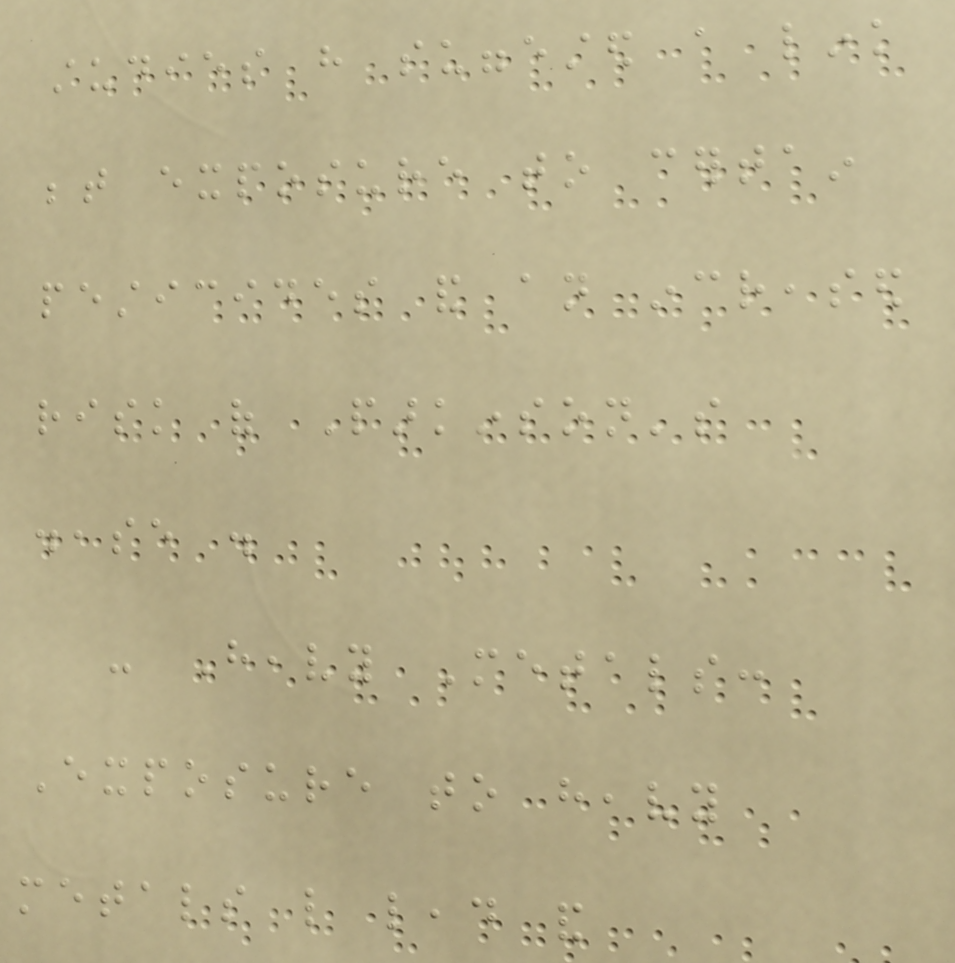studies have suggested a link
between exposure to certain
pesticides and an increased
risk of Parkinson's
disease .
- Heavy Metals:
Exposure to heavy
metals like lead and
